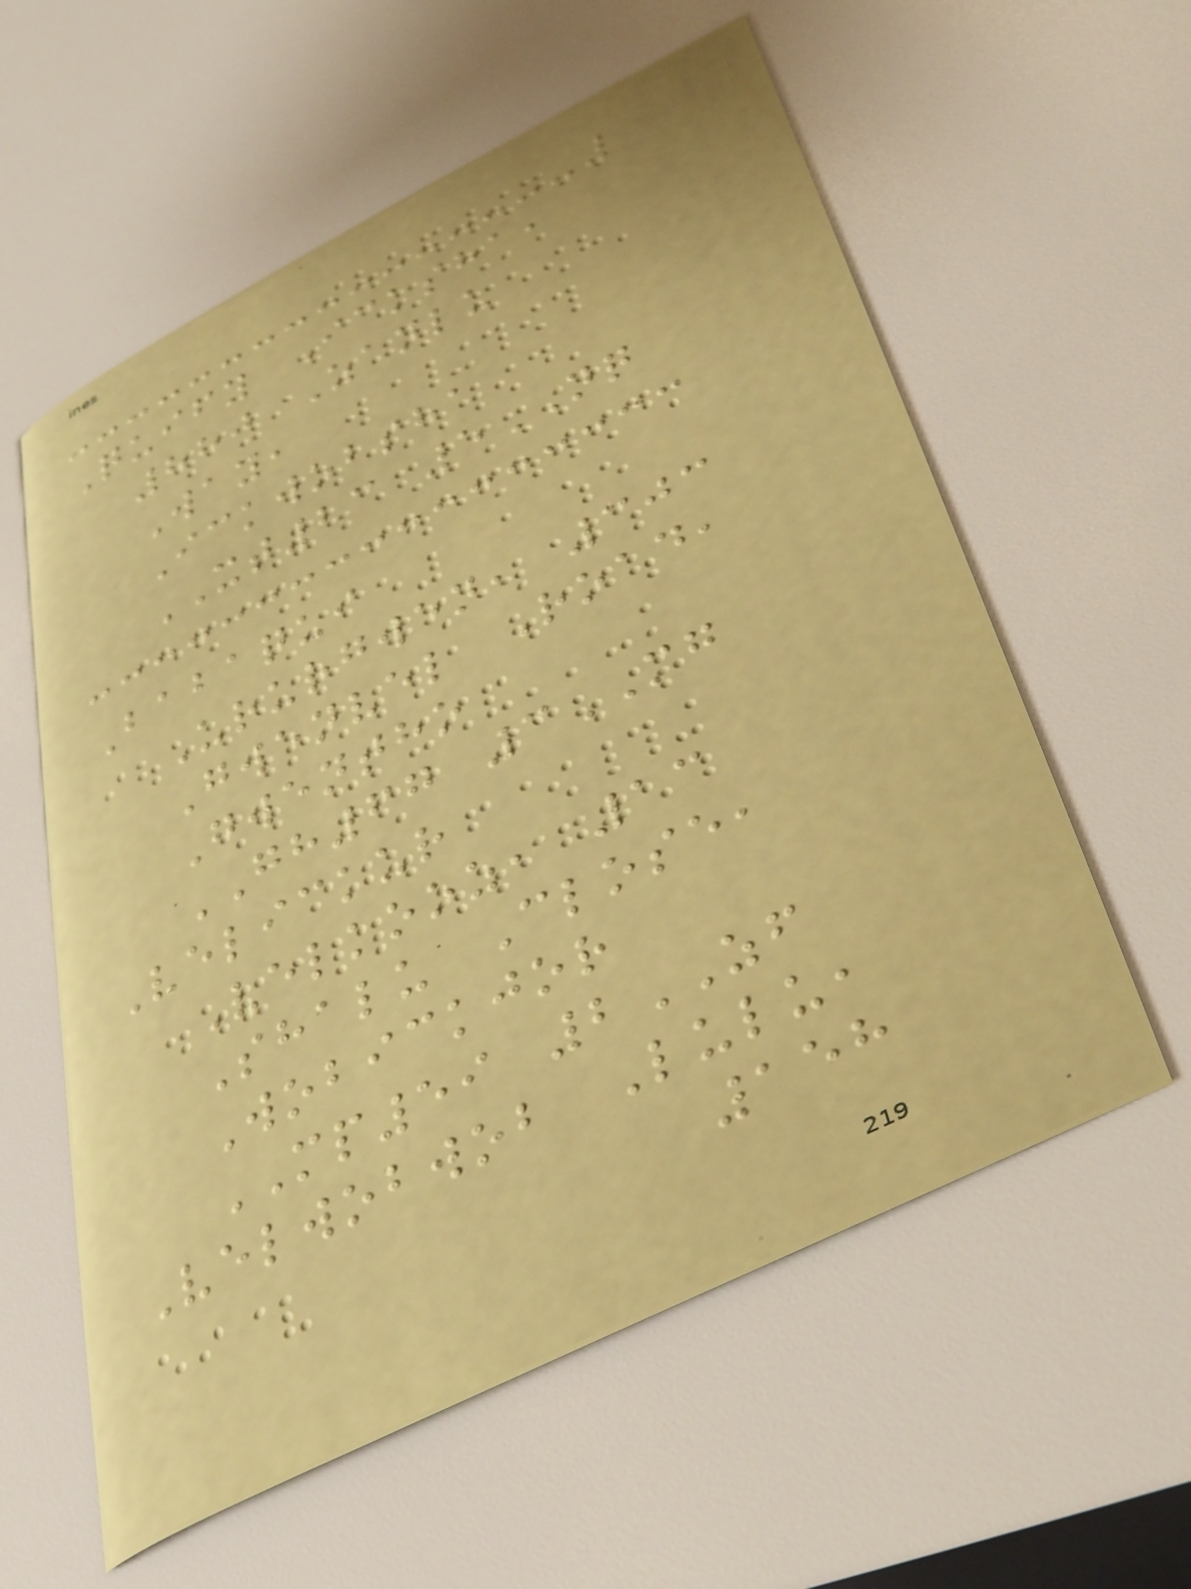Quify Icksha,
880 Zanlu
Way,
Ickwobsha
XT23 5NQ
Babaqui
Ururgwen, 303
Gwenvel Road,
Gwentho
GH67 3MG
Velickur
Velkooz, 13
Shalu Close,
Wobickjor
MP59 2ZF
Velwobwob Lulu,
158
